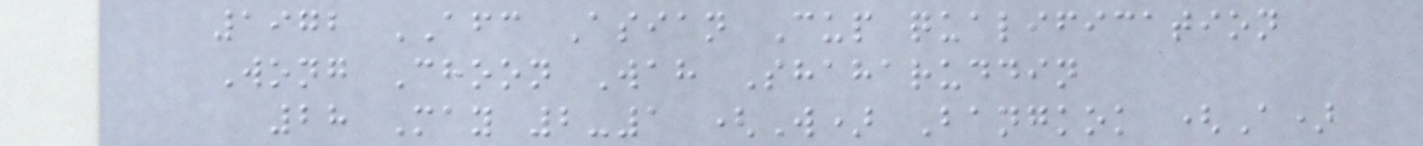1972 AFC Asian Cup qualification
Wong Choon Wah Shaharuddin
28 May 2-1 (W) Bangkok (A)
